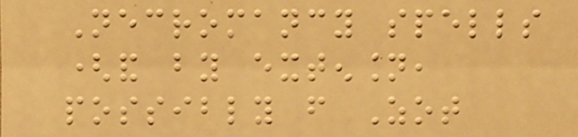Necromancy spells
(and by extension,
possibly from Zot
